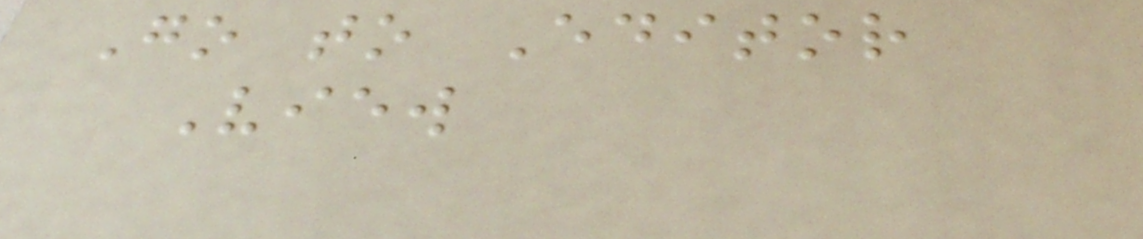Go to Editor
View
